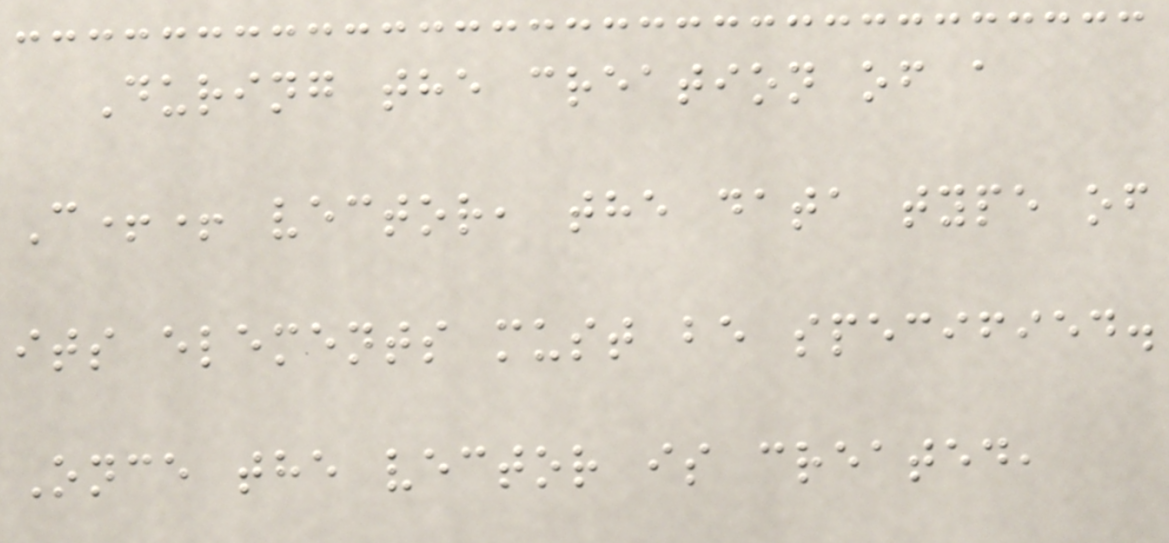During the creation of a
C++ vector, the data type of
its elements must be specified.
Once the vector is created,
